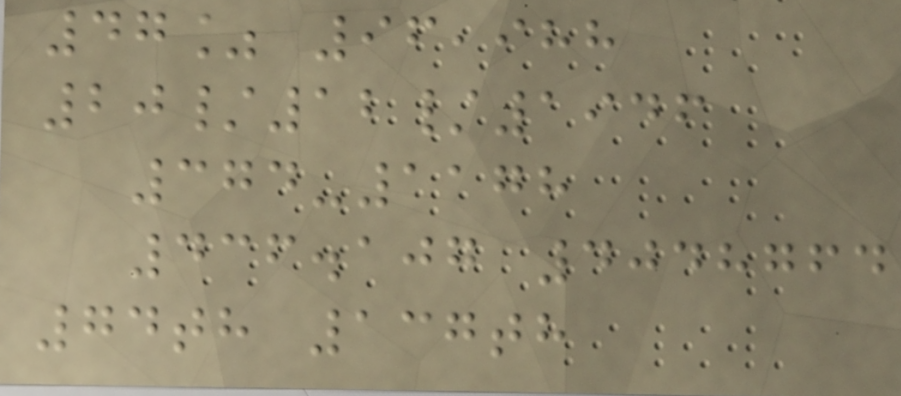47% 96,988
20/12/1946
374-1178
436.107 4048764
74th 137th
